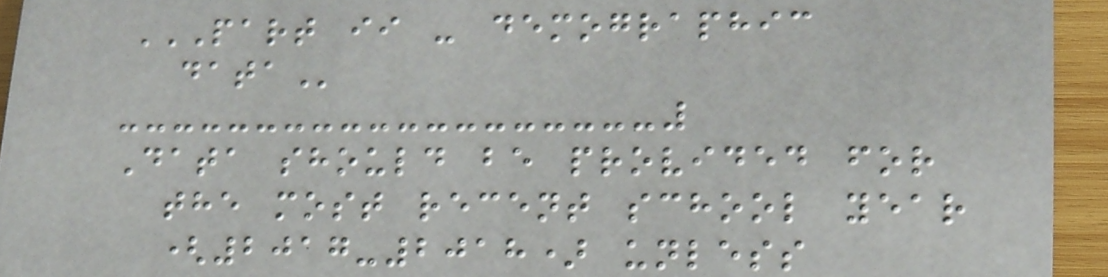PART II - DEMOGRAPHIC
DATA
Data should be provided for
the most recent school year
(2017-2018) unless
